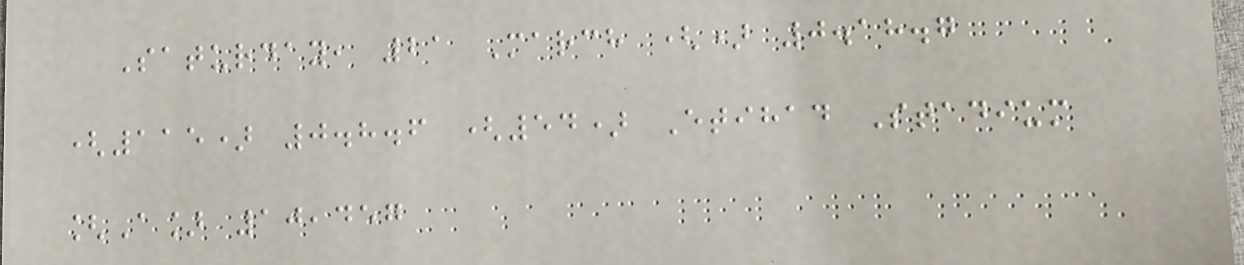Saturday, 21 March () 0.18.7
(115) 0.8.6 (54) Etihad Stadium
[A] 10,457
